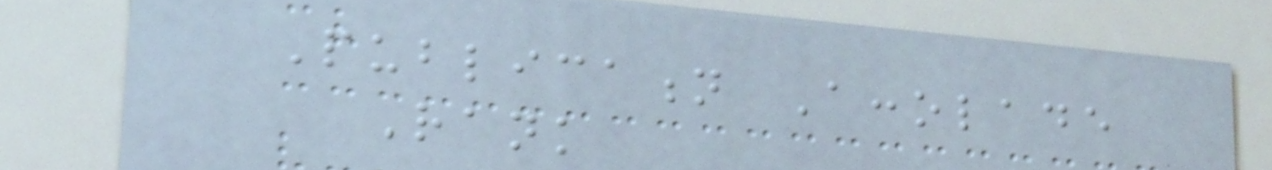Publication Accolade
Rank
